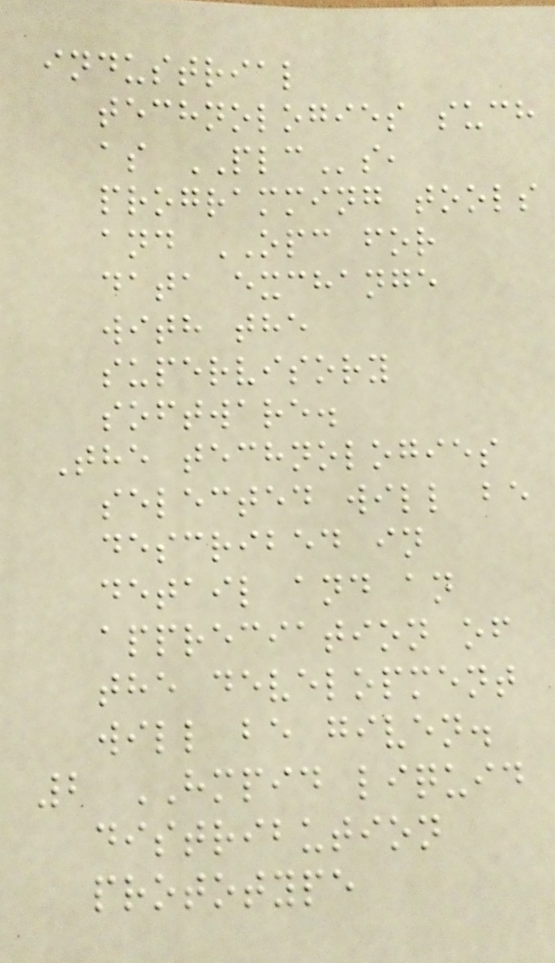industrial
technologies such
as PLCs,
programming tools
and OPC for
data exchange
with the
supervisory
software.
The technologies
selected will be
described in
detail and an
appreciation of
the development
will be given.
2 HMPID liquid
distribution
prototype
